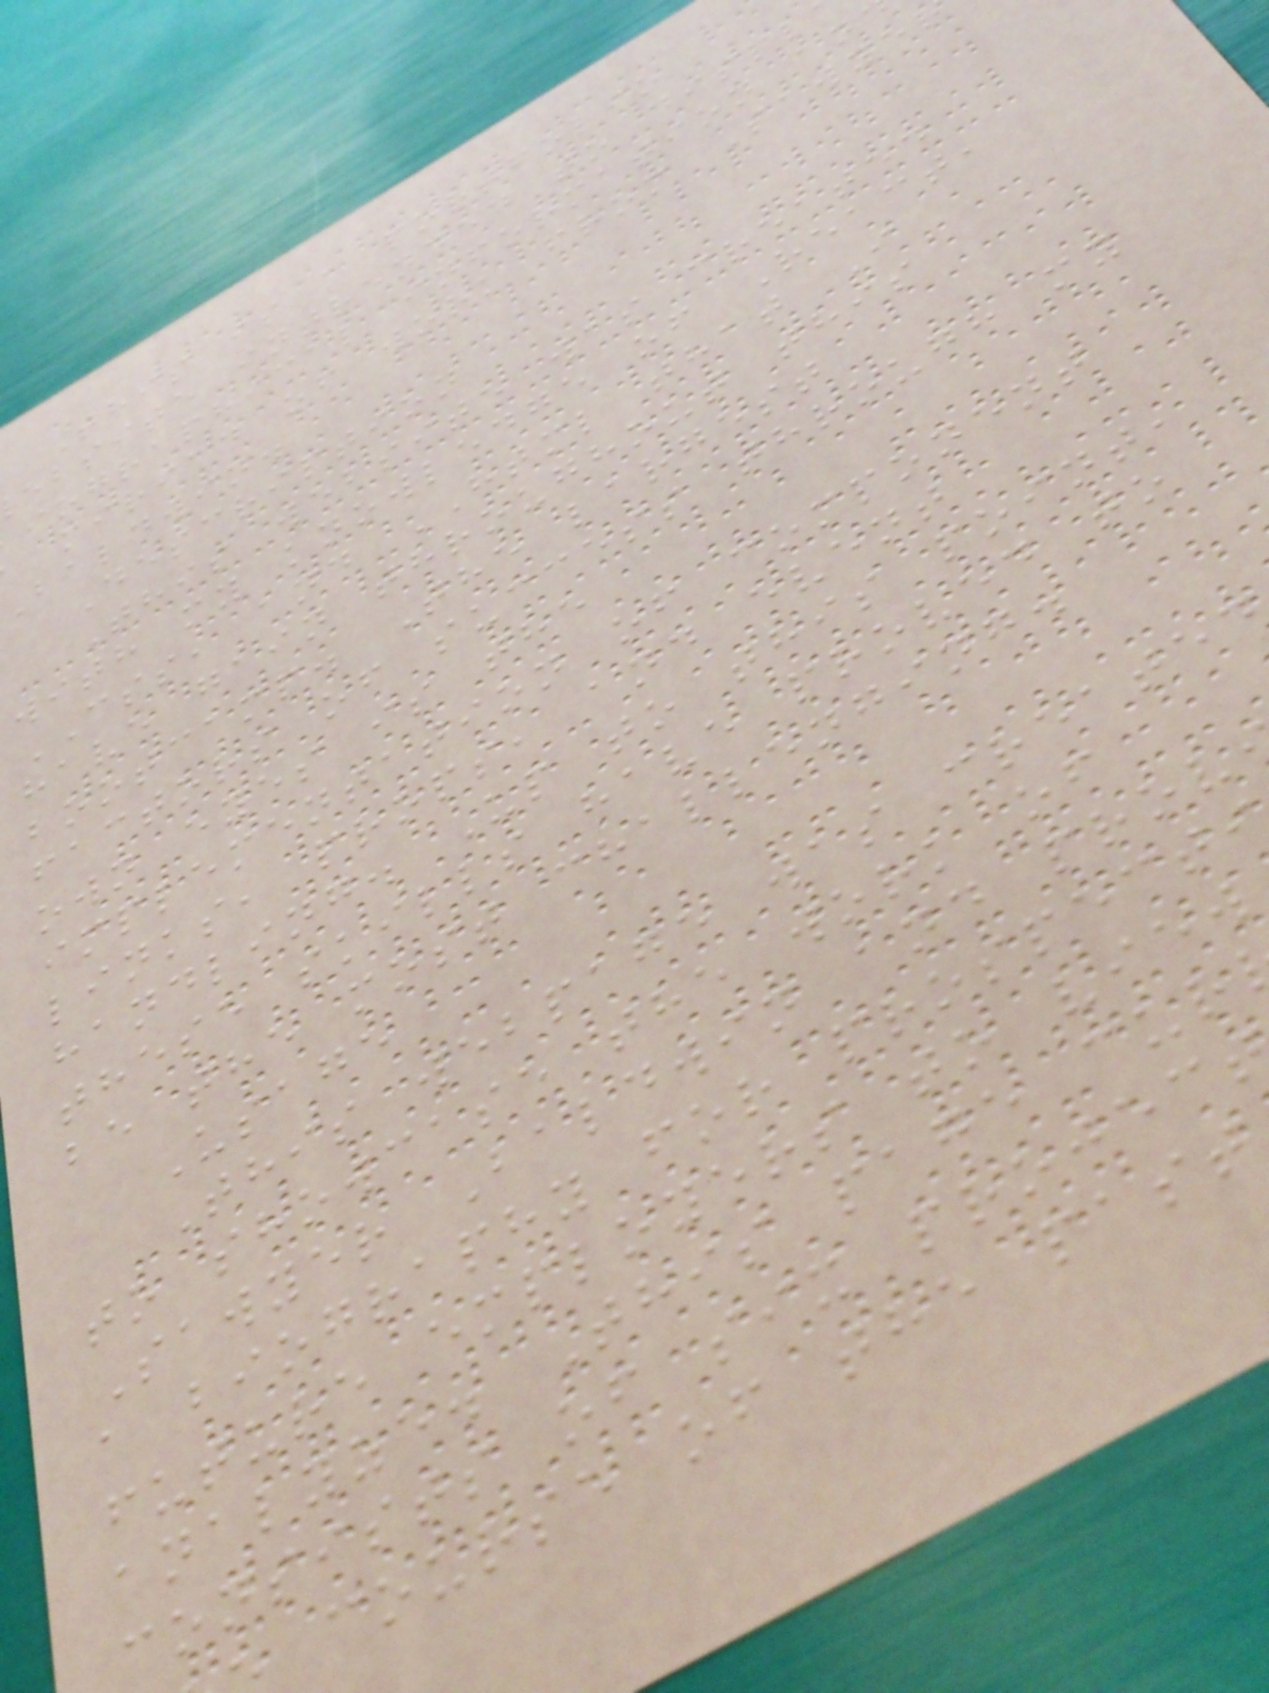This is a portfolio
ebsite intrended to displ
iographical information an
miriad of work from Sawye
baldwin.
Description
This website was created
with my knowledge of React,
CSS, and HTML that I
have gain throughout this
bootcamp. The largest
factors of success through my
own eyes is the
implementation of component
links, props, and event
handling. Up to this point,
these skills have proved to
be the most challenging.
Usage
This webpage was created
to showcase the work of
Sawyer Baldwin and prov
a biography for prospecti
future employers to view
analyze. This page cur
consists of six projec
course of the past
